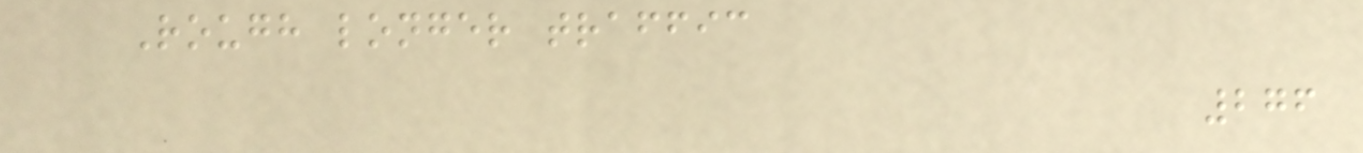Rough longer traffic
276
